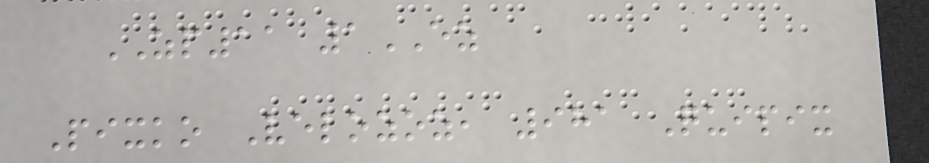ZP11 1EZ
Pixko Velozoz, 981 Quipix
